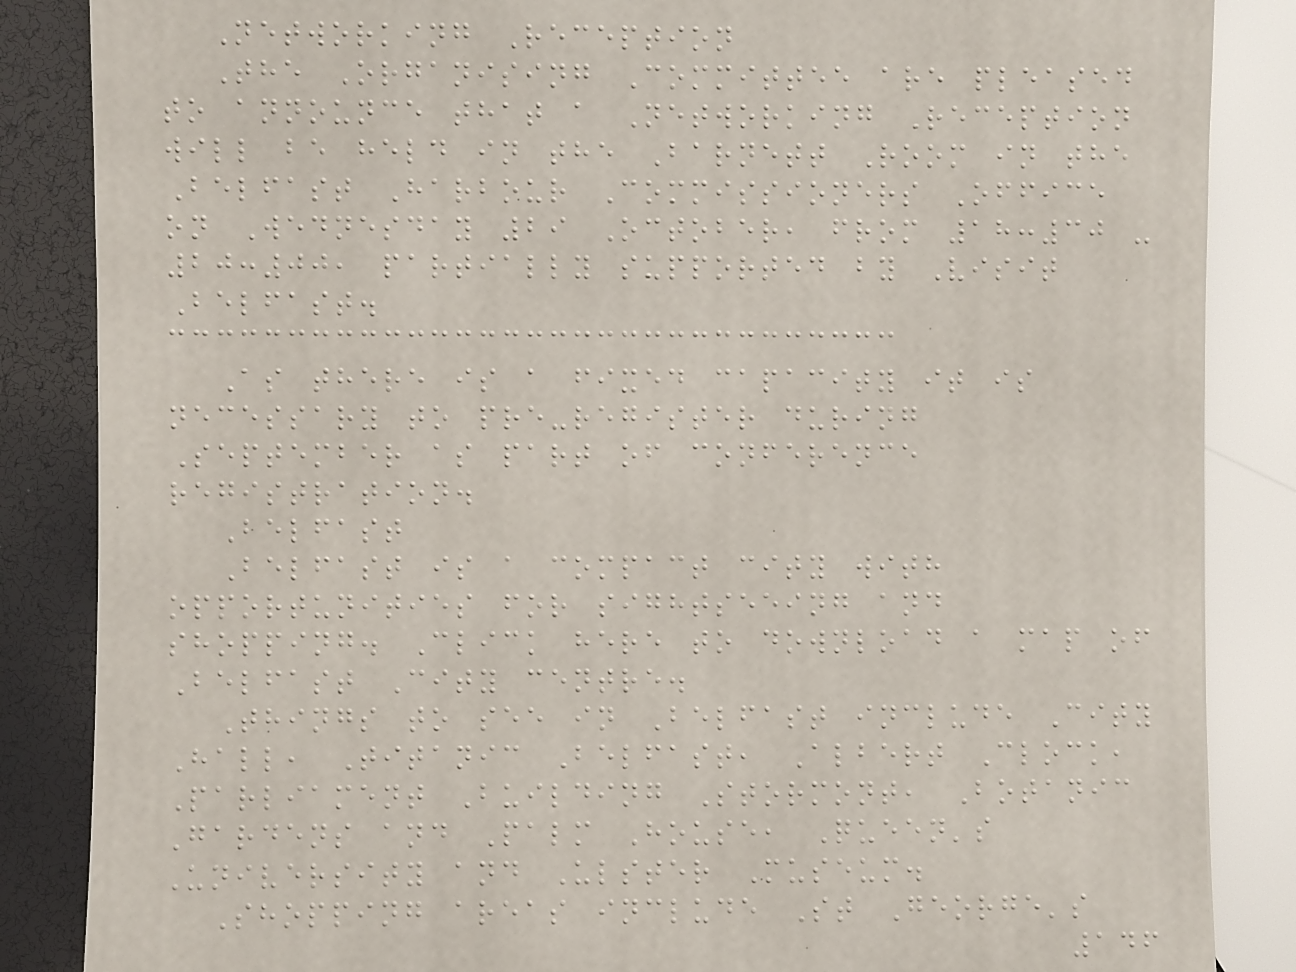Networking Reception
The Organising Committee are pleased
to announce that a Networking Reception
will be held in the Barnett Room in the
Belfast Harbour Commissioners Office
on Wednesday 29 October, from 18:30 -
20:00, partially supported by Visit
Belfast.
As there is a fixed capacity it is
necessary to pre-register during
September as part of conference
registration.
Belfast
Belfast is a compact city with
opportunities for sightseeing and
shopping. Click here to download a map of
Belfast City centre.
Things to see in Belfast include City
Hall, Titanic Belfast, Albert Clock,
Parliament Building Stormont, Botanic
Gardens and Palm House, Queen's
University and Ulster Museum.
Shopping areas include St George's
146
